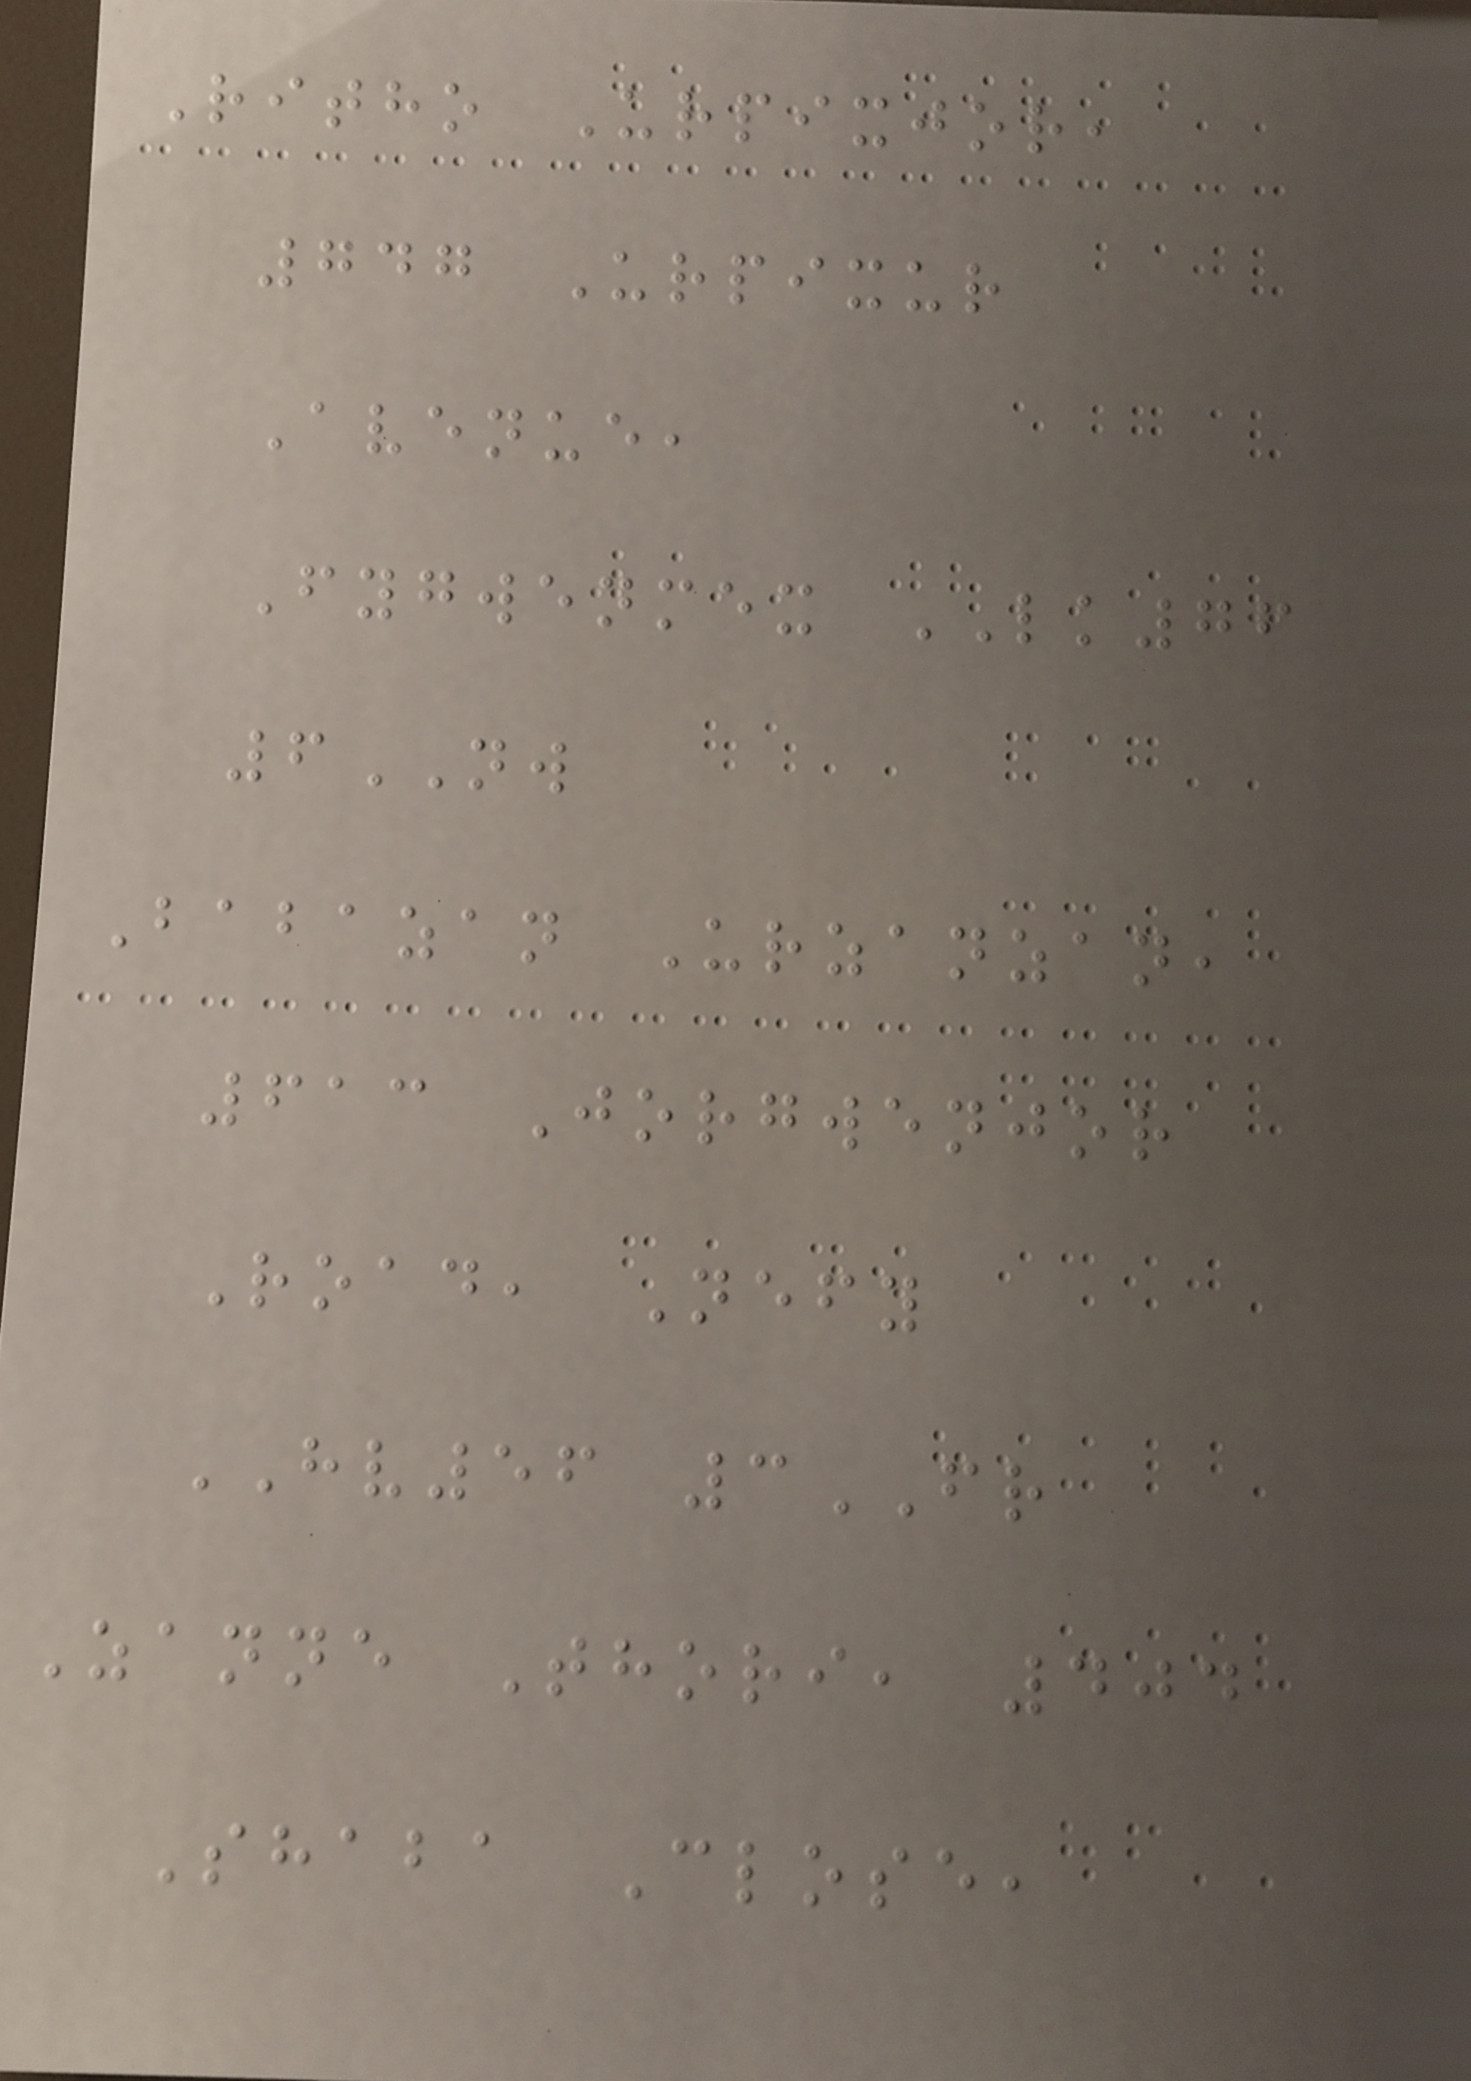Ritho Urpixjor,
747 Urpixur
Avenue,
Fygwenmex LK76
6NW
Babazan Urzanzan,
613 Jorgwenjor
Road, Nefy
HV56 3FR
Zanne Thori, 404
Shaba Close,
